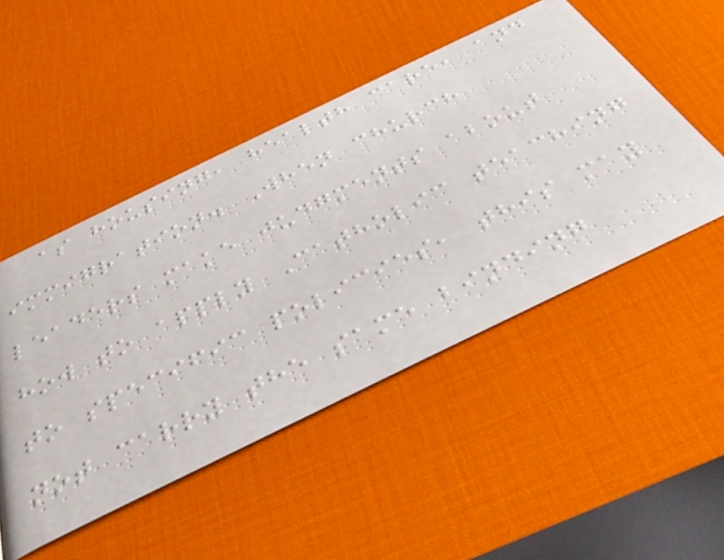as housing, health care, and
immigration. When church
leaders make judgments about
how to apply Catholic teaching
to specific policies, this may
not carry the same binding
